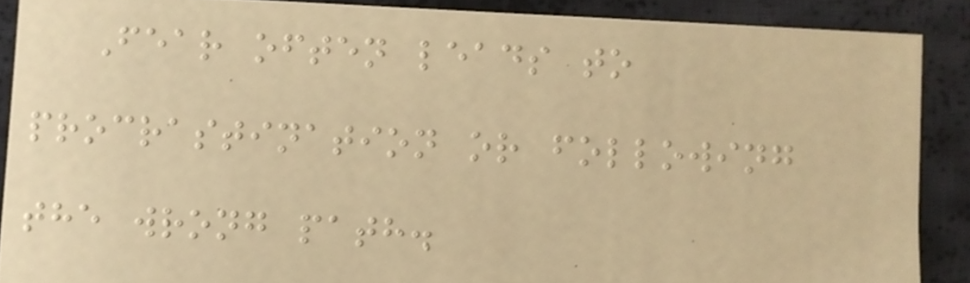Fear often leads to
procrastination or following
the wrong path.
